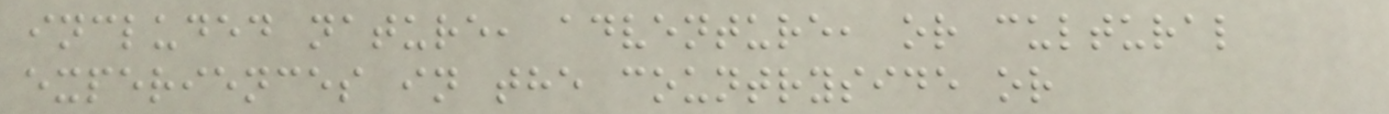included nature, adventure, or cultural
experiences in the countryside or
